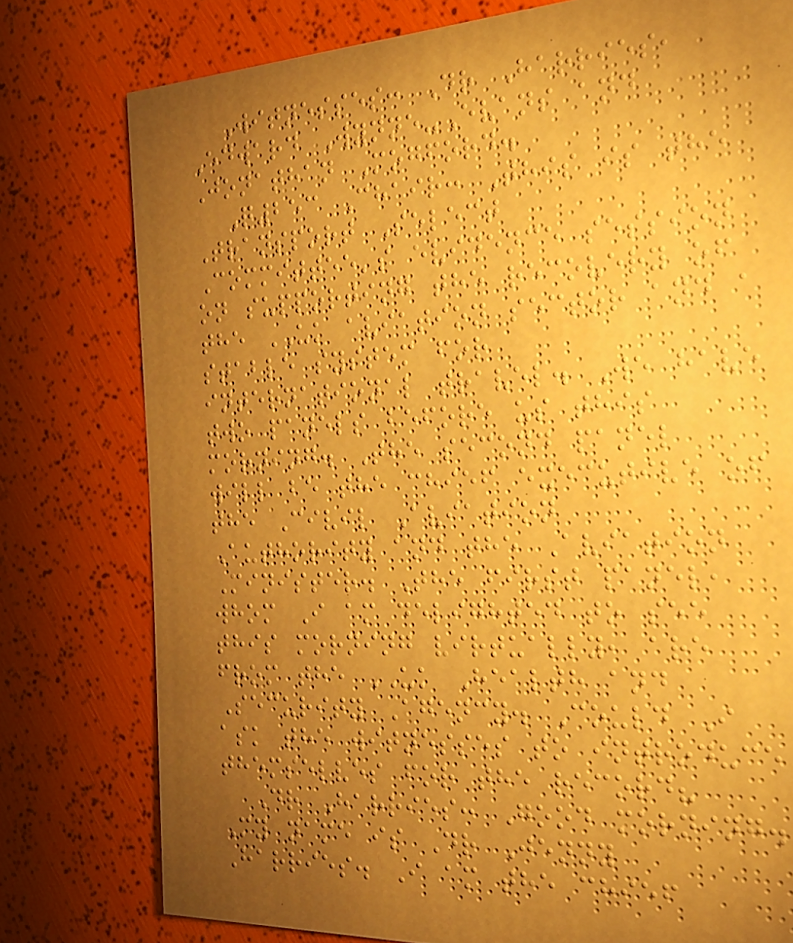Witnesses: Dr Harries,
Edward Wynne-Evans and
Jonathan Mogford.
Q253 Chair: This is the
Transport Select
Committee's evidence session
on supporting the recovery of
the UK aviation sector and a
stable system for
international travel. We have
two panels before us this
morning. The second panel
will be the chief executive of
the Civil Aviation
Authority and the Aviation
Minister. The first panel,
whom I am delighted to see
this morning virtually, are
from the UK Health and
Security Agency. Could I
ask the witnesses to introduce
themselves for the record?
Dr Harries: Good morning.
My name is Dr Jenny
Harries. I am the chief
